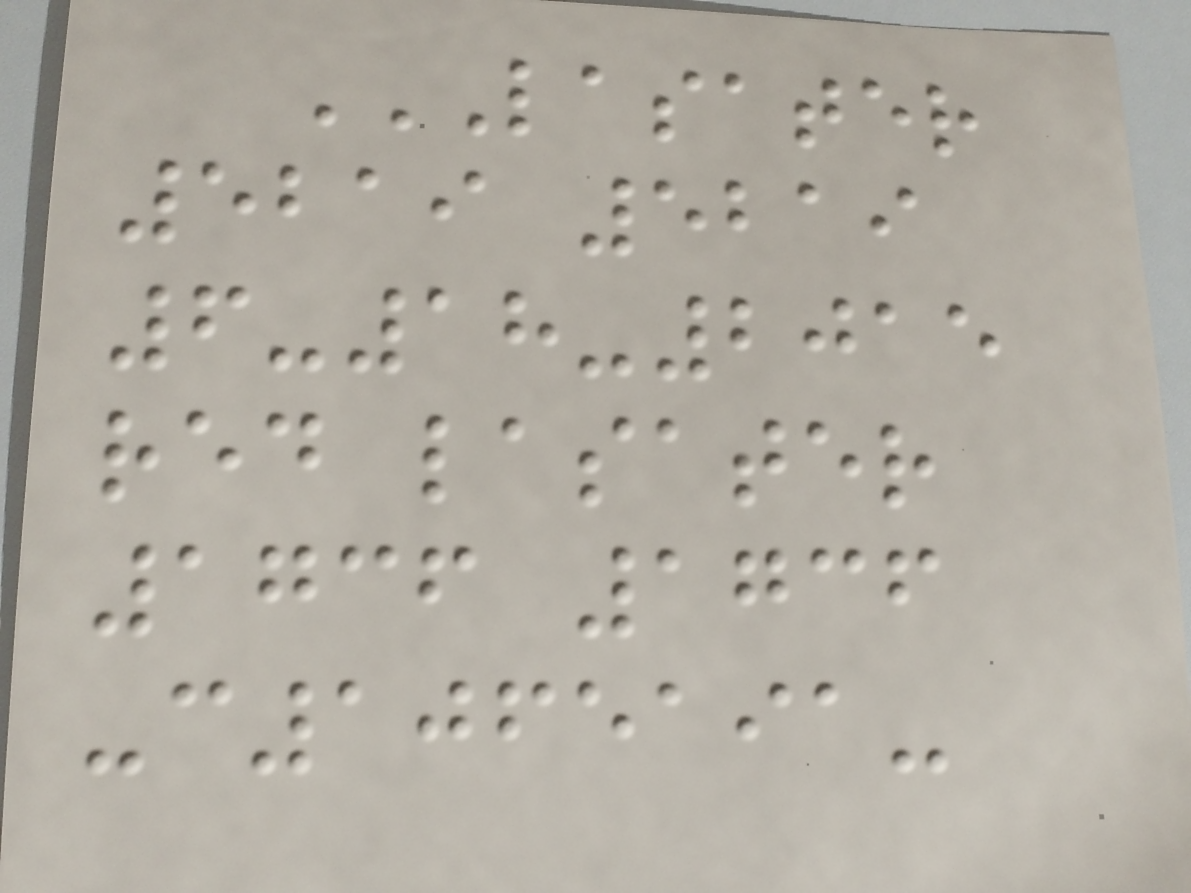LASATER
5219 5219
6-18-2015
RED LASATER
1736 1736
-C1065191-
